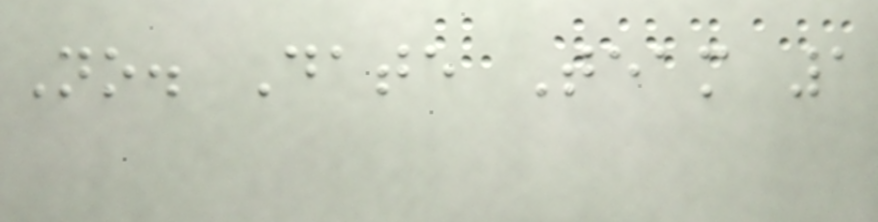No. Date Team 1
